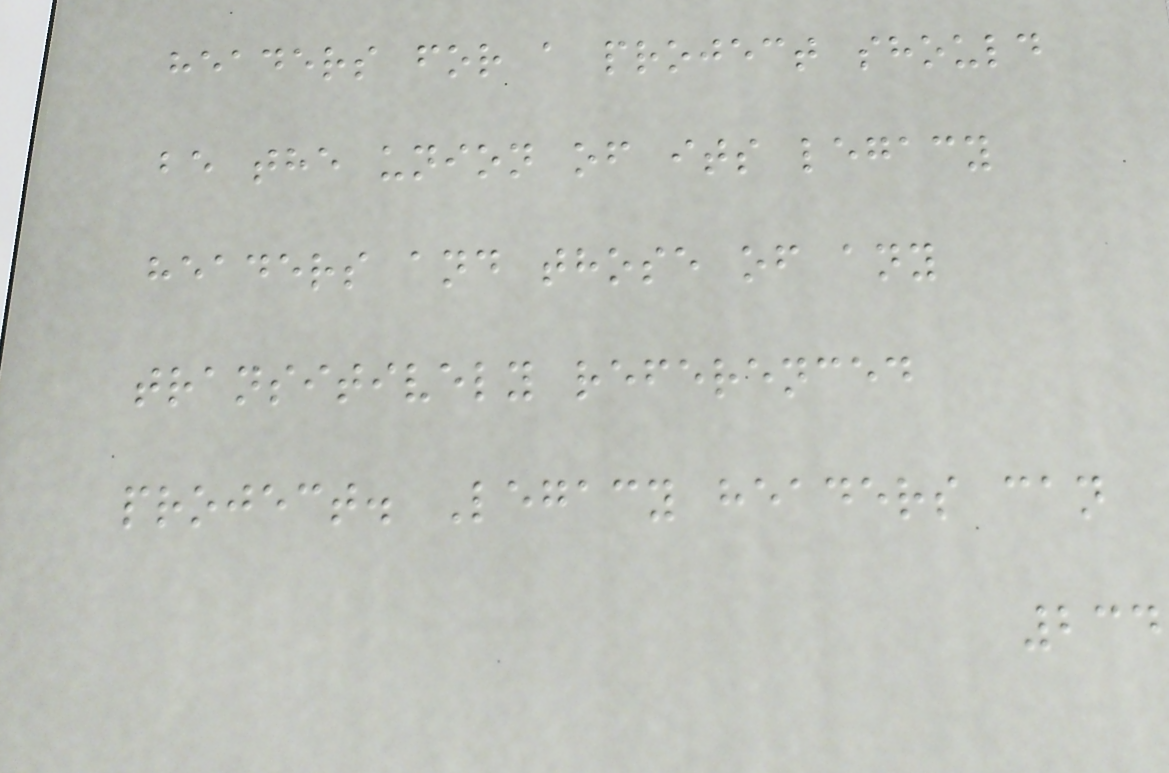headers for a project should
be the union of its legacy
headers and those of any
transitively referenced
project. Legacy headers can
234
